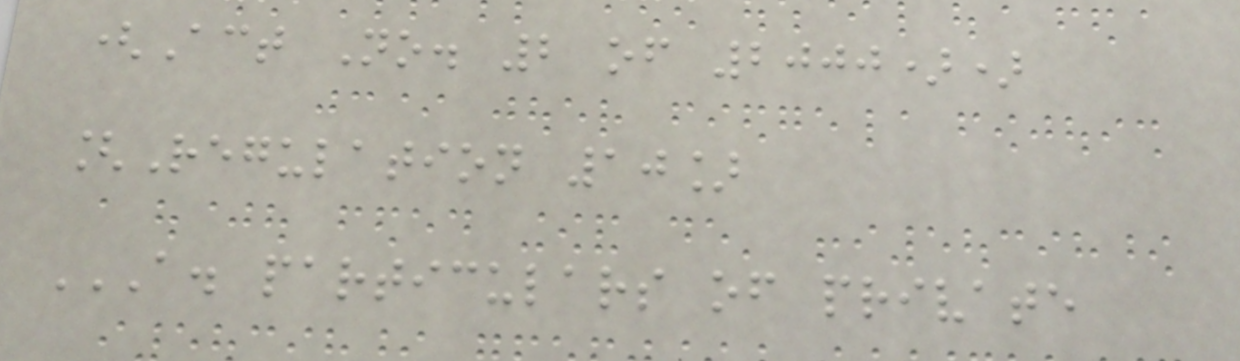(Act No. 2 of 2000))
[Regulation 10]
A. PARTICULARS OF PRIVATE
